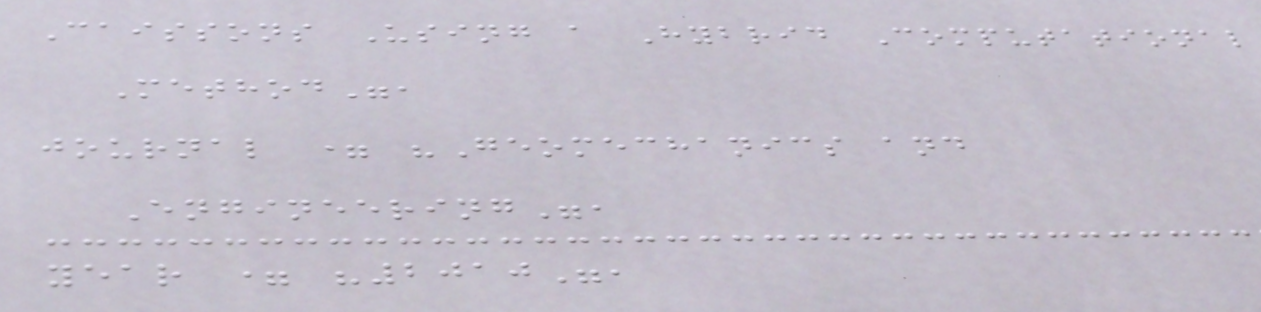Caissons Using a Hybrid Computational
Method",
journal = "Geomechanics and
Engineering",
year = "2010",
